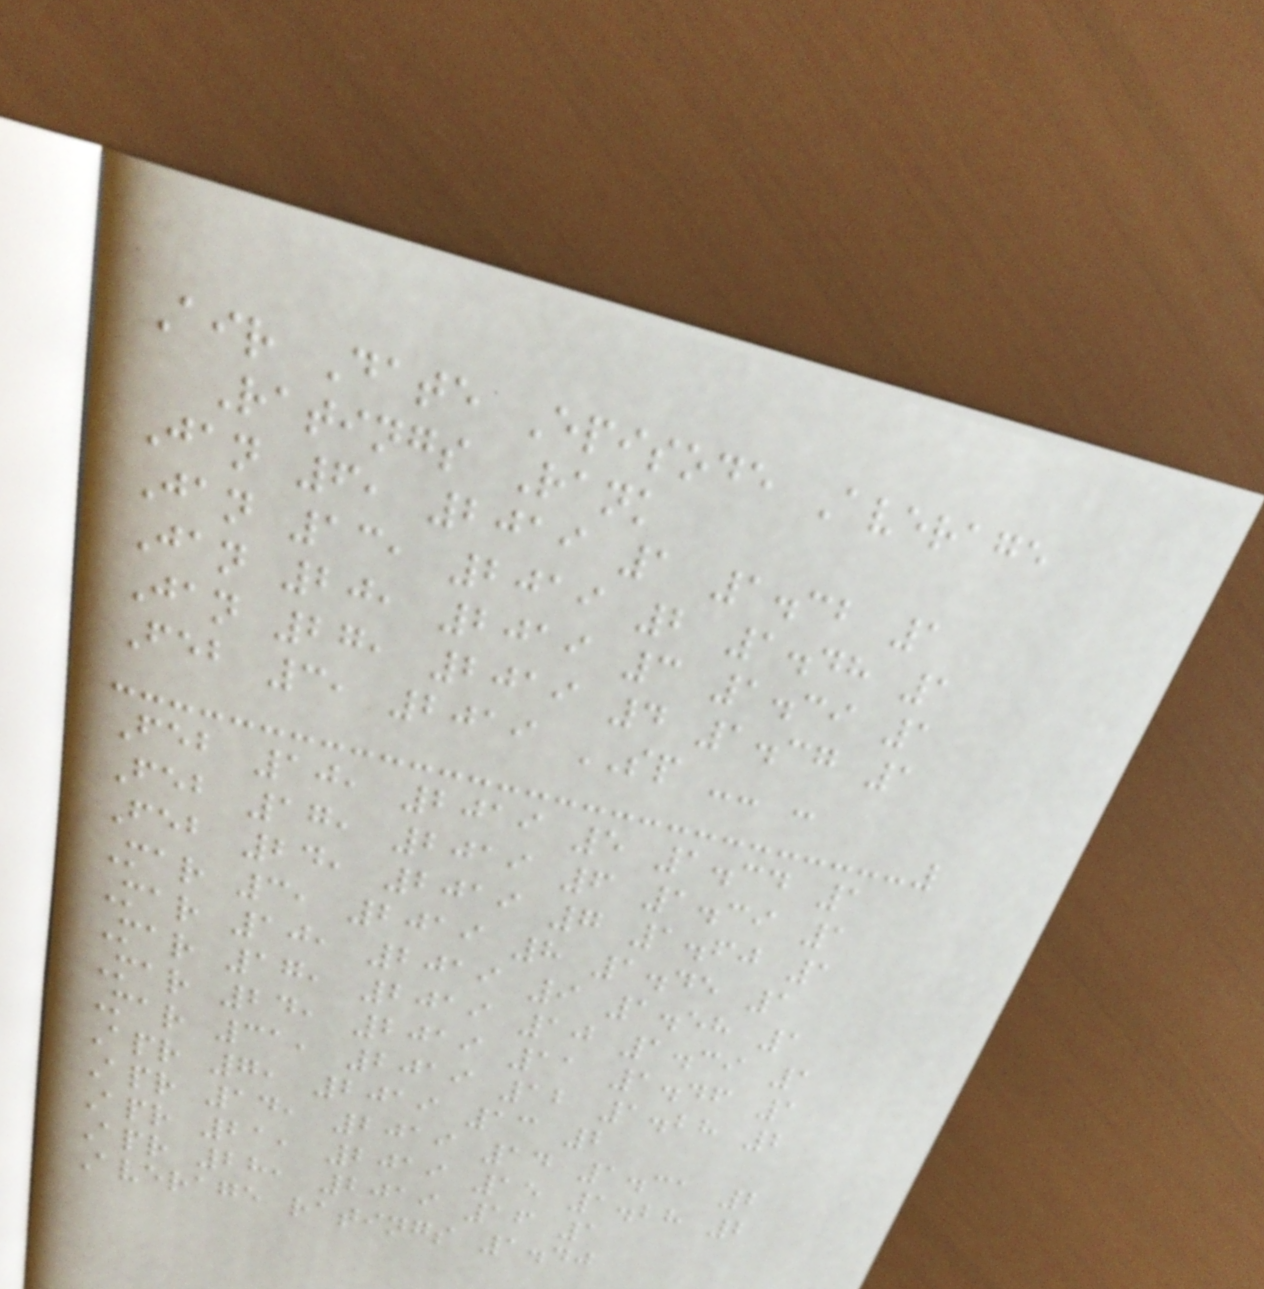Air Date Episode Average
Ratings Rank
Jan 6, 2019 1 1.32 1
Jan 13, 2019 2 1.48 1
Jan 20, 2019 3 1.39 1
Jan 27, 2019 4 1.37 1
Feb 3, 2019 SP -- -
Feb 10, 2019 5 1.34 1
Feb 17, 2019 6 1.39 1
Feb 24, 2019 7 1.60 1
Mar 3, 2019 8 1.45 1
Mar 10, 2019 9 1.58 1
Mar 17, 2019 10 1.39 1
Mar 24, 2019 11 1.46 1
Mar 31, 2019 12 1.28 2
Apr 7, 2019 13 2
Apr 14, 2019 14 1.31 2
Apr 21, 2019 15 1.28 2
Apr 28, 2019 16 1
Average ratings 1.40
